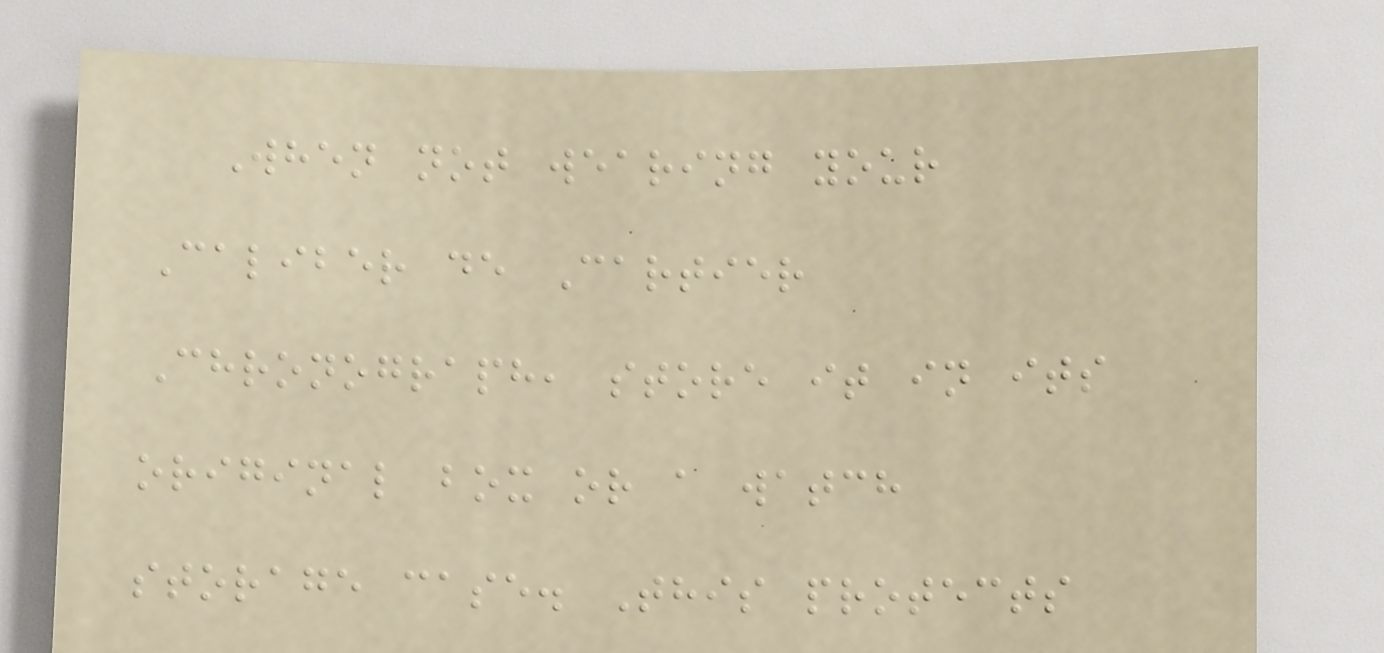When not wearing your
Caliber de Cartier
Chronograph, store it in its
original box or a watch
storage case. This protects
